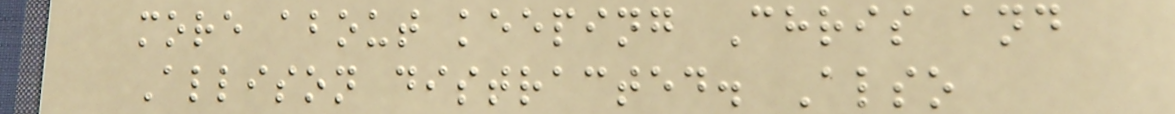more about keeping Chris and
Allison distracted. Also
